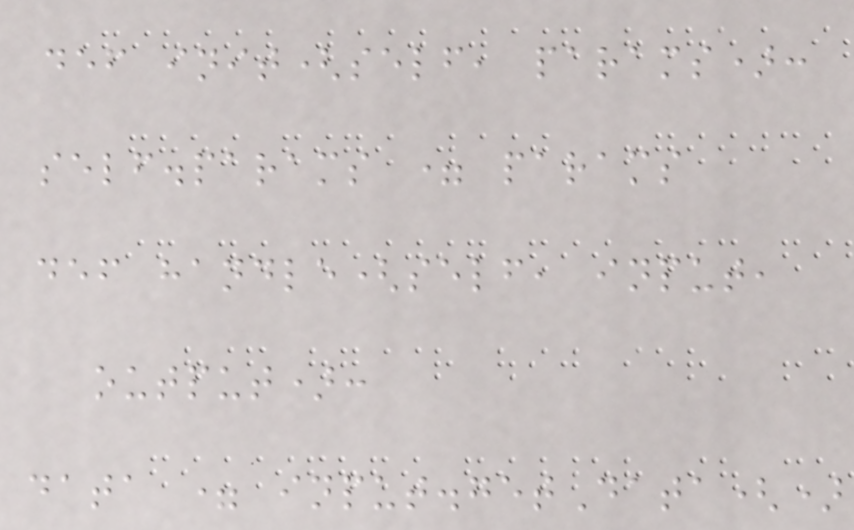def init(self, params):
self.params = params
def handle(self, input,
output):
data = input.getData()
